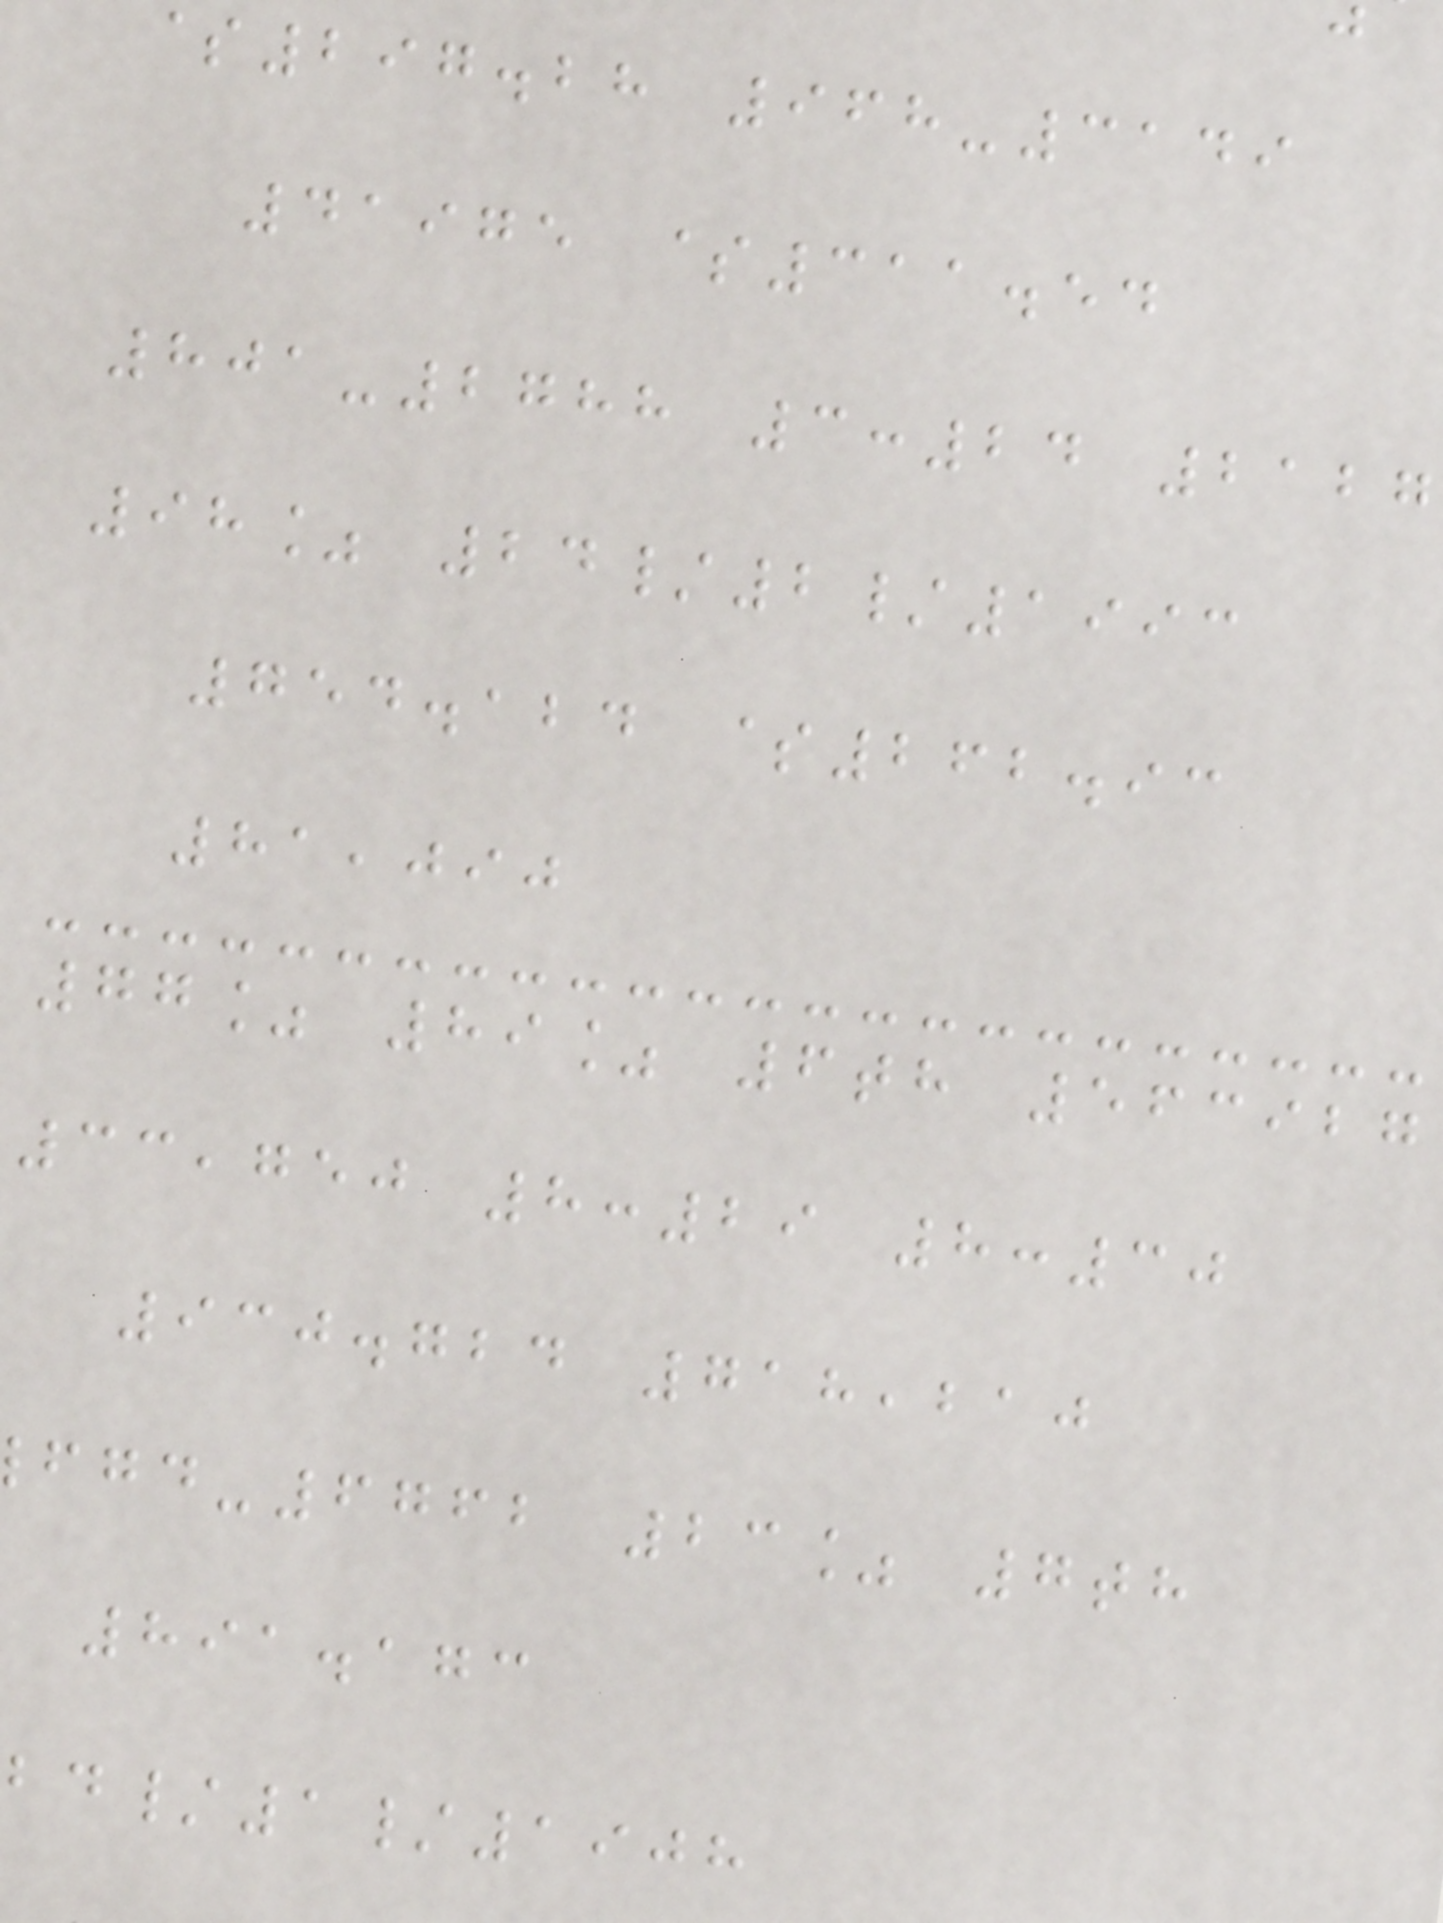$297.28 968-3149
41975 $311.54
801-2788 3:24 2127
98% 24/2/1993
754.124 $262.93
81,090
77% 89% 6th 563927
33,750 8:29 8:30
930.724 718,210
-6762 23% 7th
891.173
/1/1908
